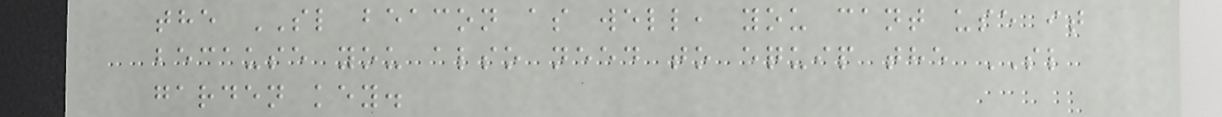the SL beacon as well, you cant use it
because you also need to equip the SL
garden key.
